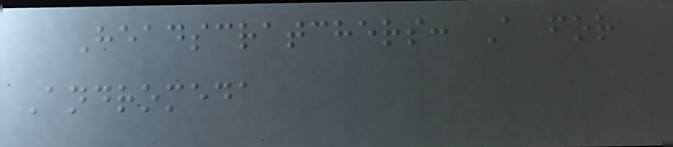Headscratchers: A for
Andromeda
